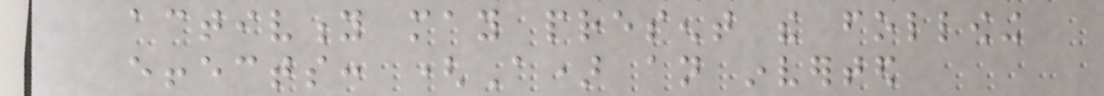activity may present the following
effects: (A) an inverted
